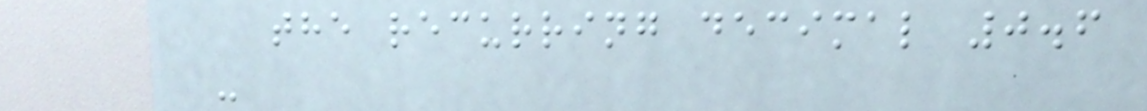the recurring decimal 0.6
-
